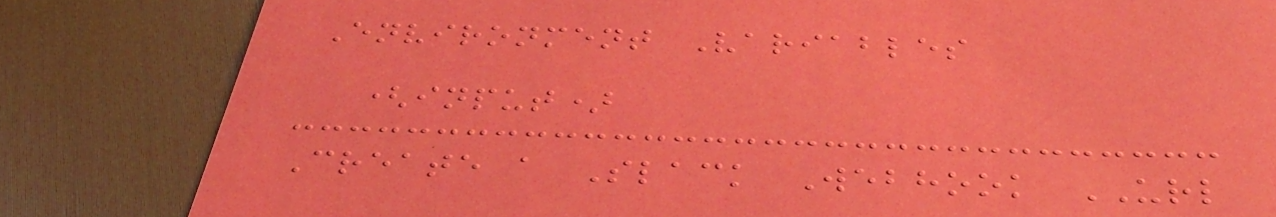Environment Variables
(input)
Create a Slack Webhook URL
